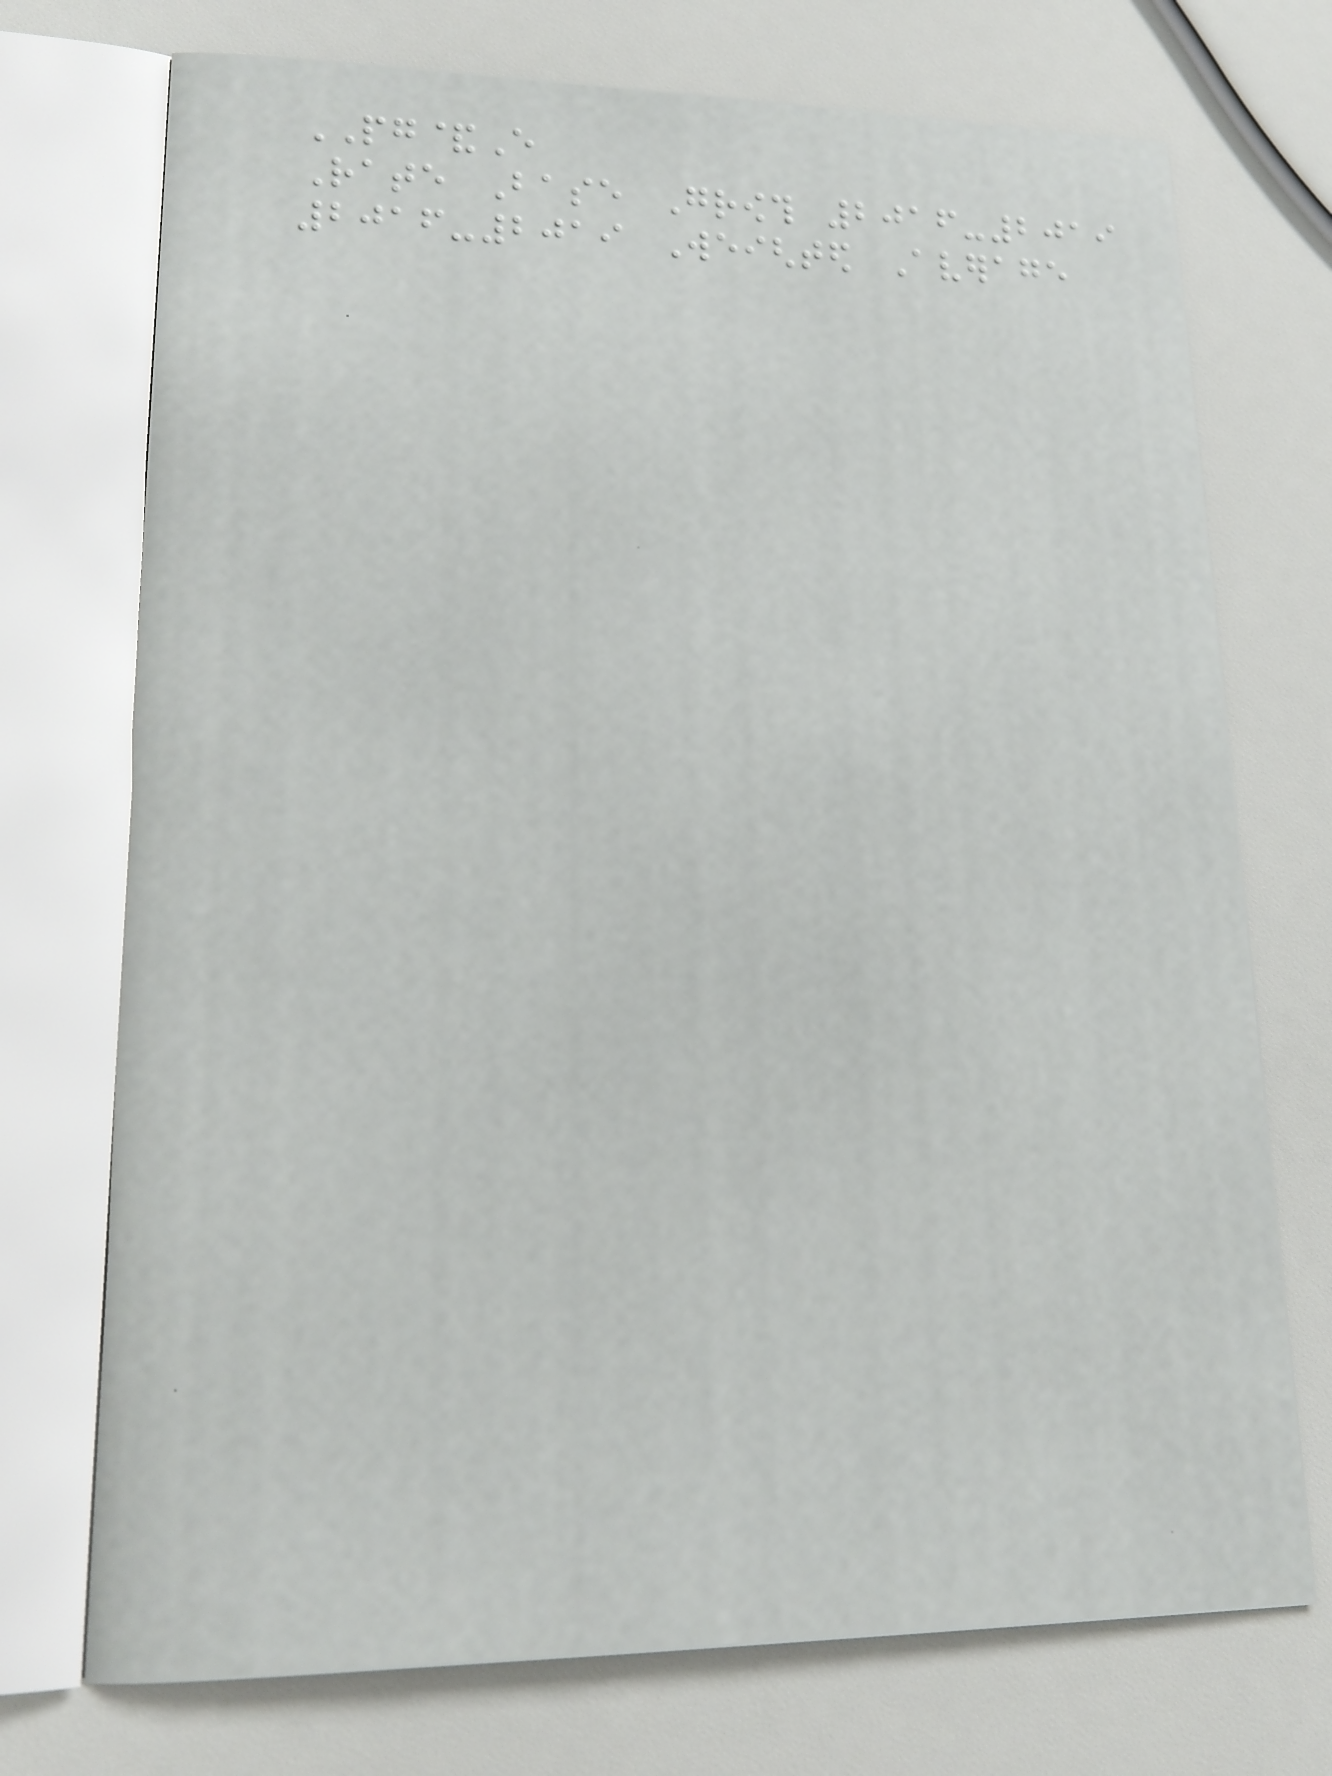PG&E
Rate Base Growth 2016-2019
2016-2019 Weighted Average
